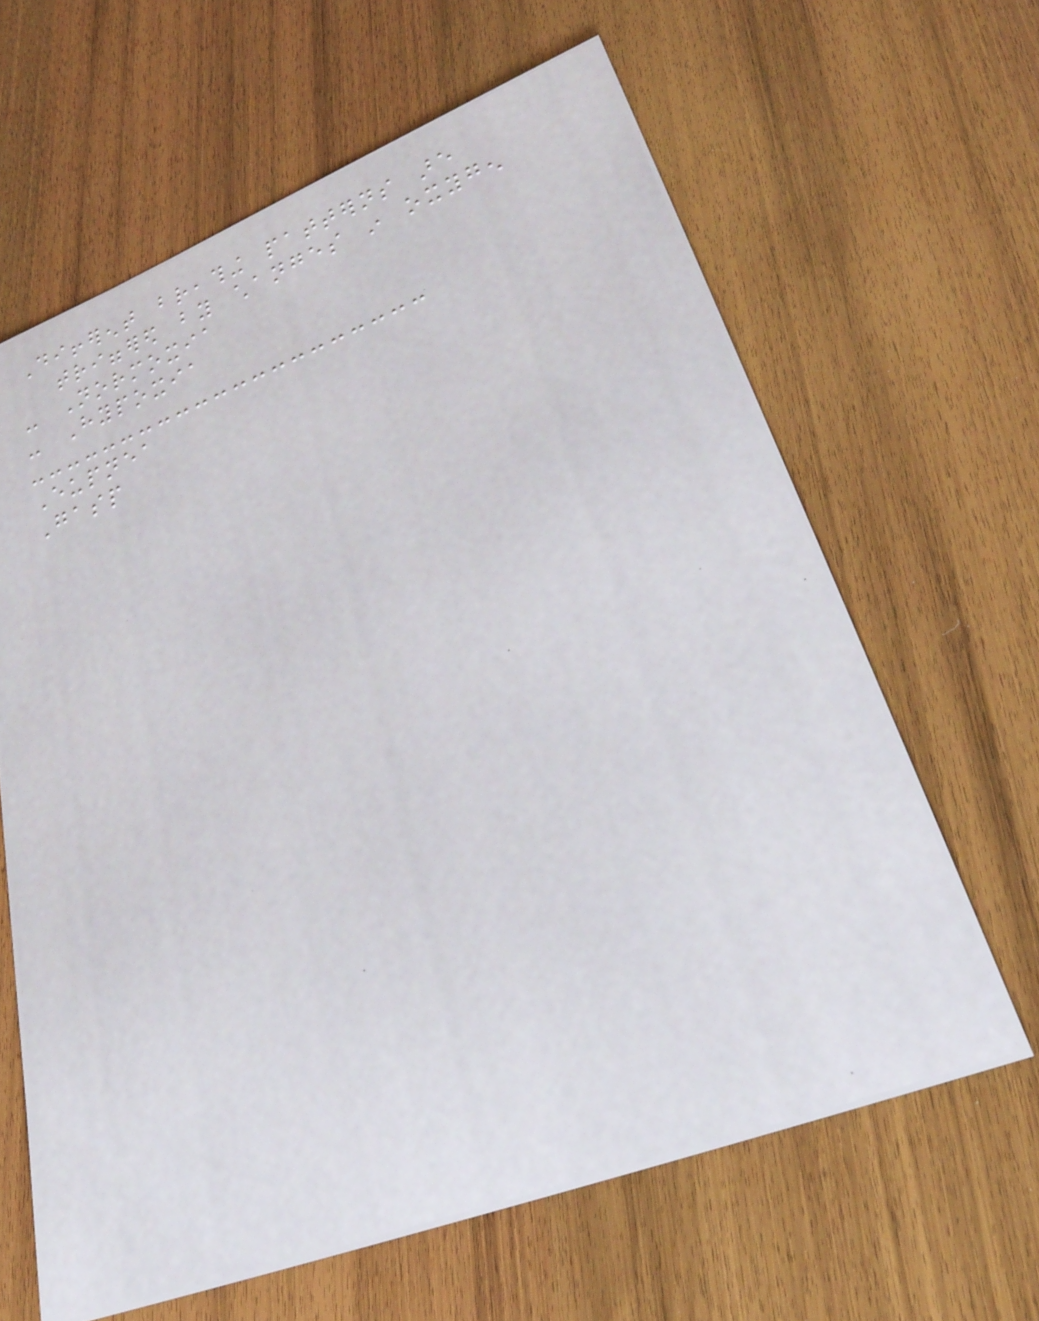Different breathing patterns are
triggered by changes in oxygen
- Normoxia
- Hypoxia
Eupnea
Gasp
